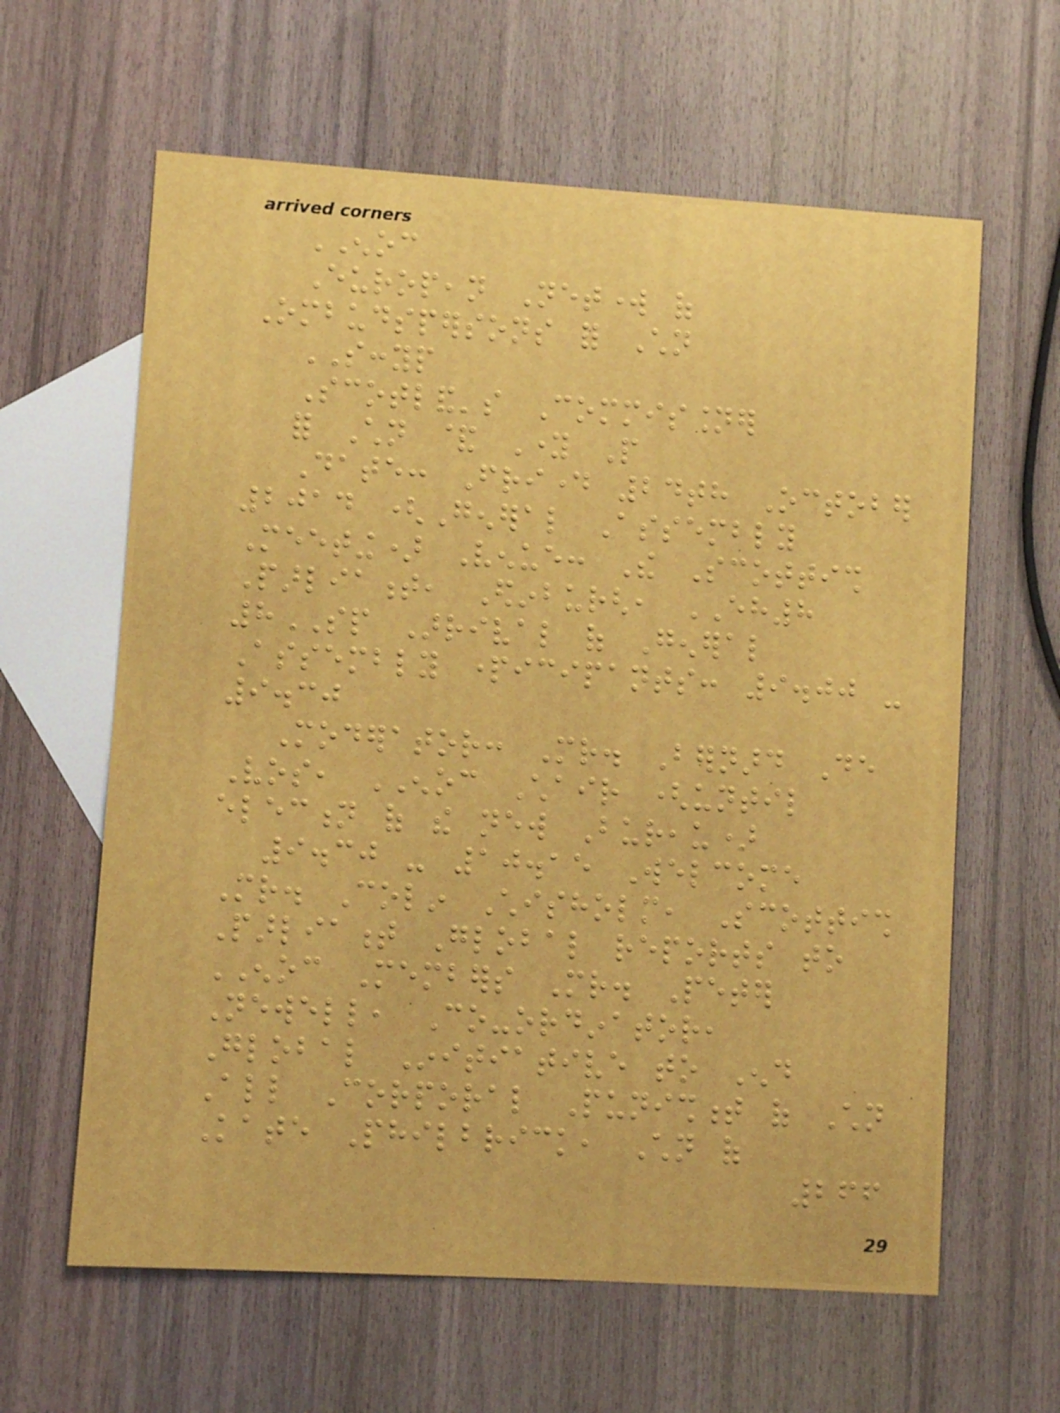ENOC
European Network of
Ombudspersons for Children
SCCYP
Scotland's Commissioner
for Children & Young People
Date: Friday 24th October
2014 (General Assembly
Meeting) Venue: The Scottish
Parliament, Edinburgh, EH8
8SP Arrival of General
Assembly participants: 9.00 -
9.30
Moderator: Mr. Bernard De
Vos, ENOC Chair (until
election of the new Bureau)
9.30 - 10.15 Welcome
Mr. Colin Chisholm, Scottish
Parliament Global reports to
ENOC Members Mr. Peter
Newell, Co-ordinator,
Global Initiative to End
All Corporal Punishment of Children
Kate Philbrick, Children of
266
